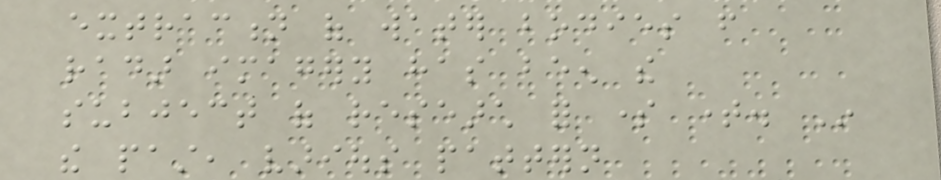extraction of water bodies from
radar imagery has been the
subject of research for some time. In
the past, various pattern
